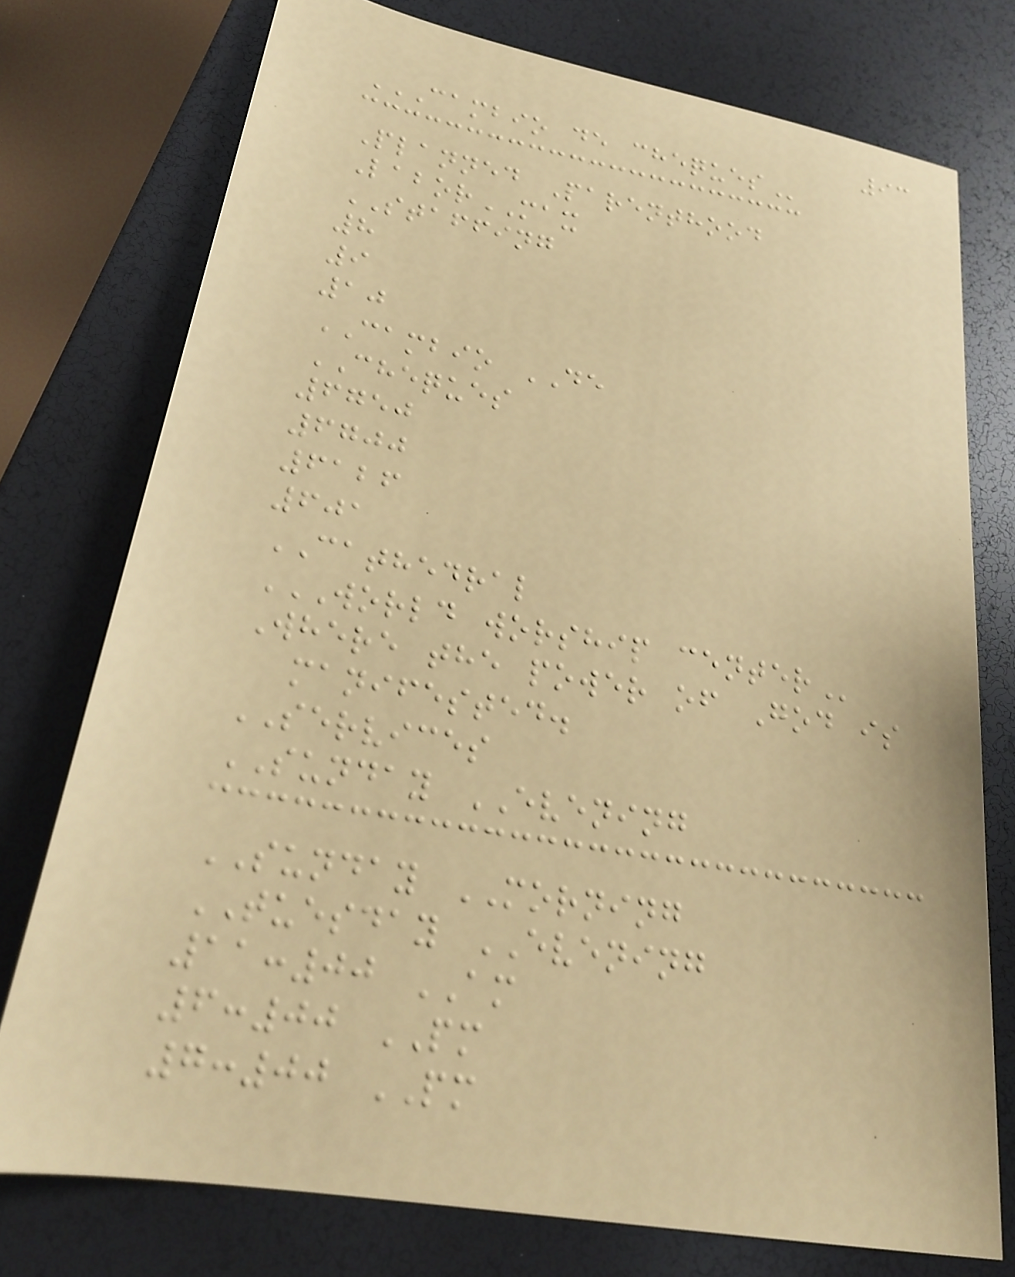93
CAMBIO DE CHEQUES
Planned Parenthood
LaborMAX
STAFFING
8
9
10
CAMBIO DE
CHEQUES
6750
6700
6126
601
CATHEDRAL
WORLD WORSHIP CENTER
Where the power of God is
manifested.
SERVICES
SUNDAY EVENING
SUNDAY MORNING
TUESDAY EVENING
11:00 AM
6:00 PM
7:00 PM
